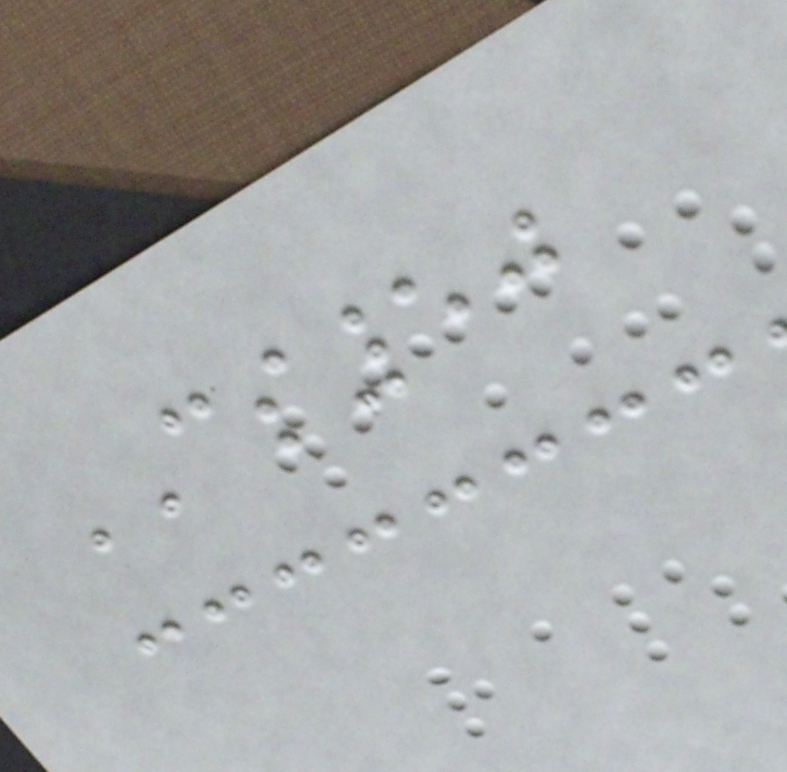CS50
